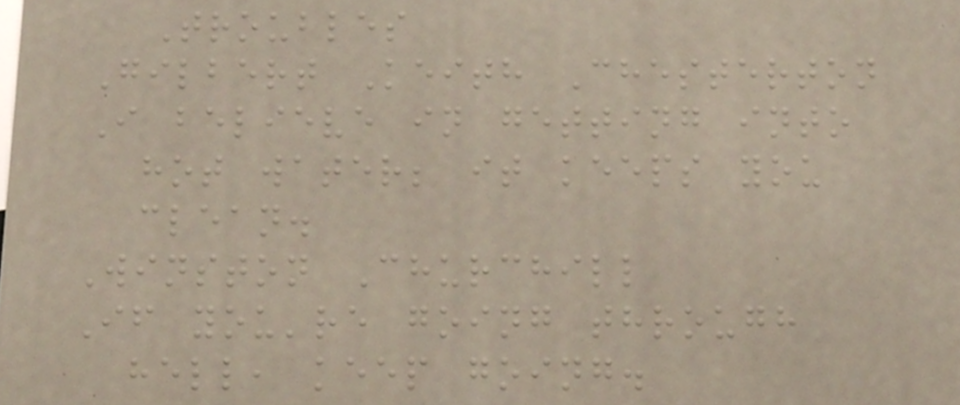Troubles
Gilbert Keith Chesterton
I believe in getting into
hot water; it keeps you
clean.
Winston Churchill
If you're going through
hell, keep going.
